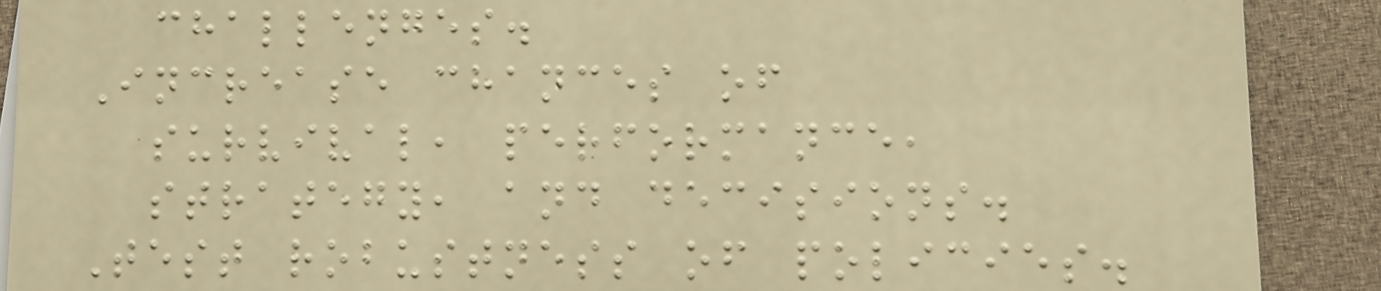challenges.
Increase chances of
survival, performance,
strategy, and decisions.
Test robustness of policies.
